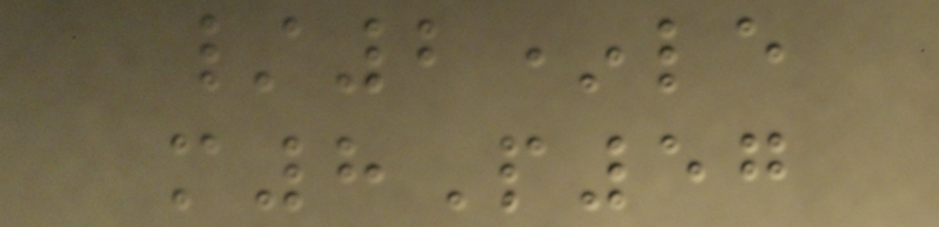/2*le
m8P57
